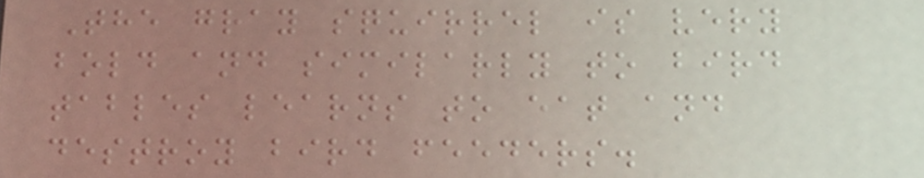The gray squirrel is very
bold and similarly to bird
tables learns to eat and
destroy bird feeders.
